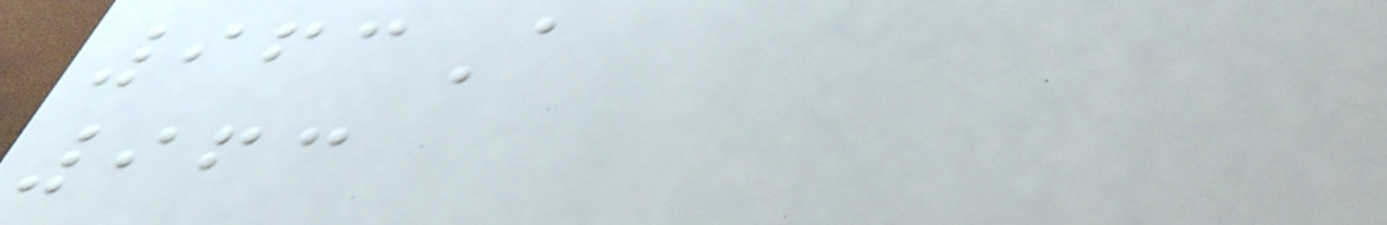963A
963
